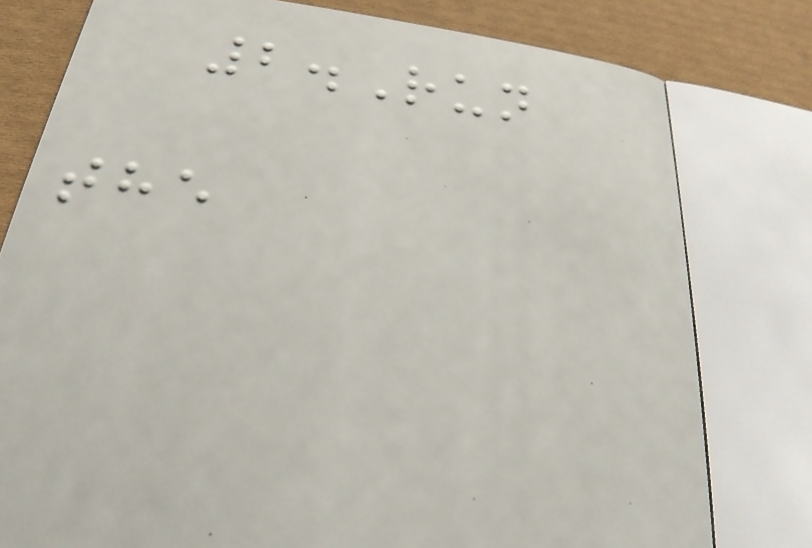2.Run
the
